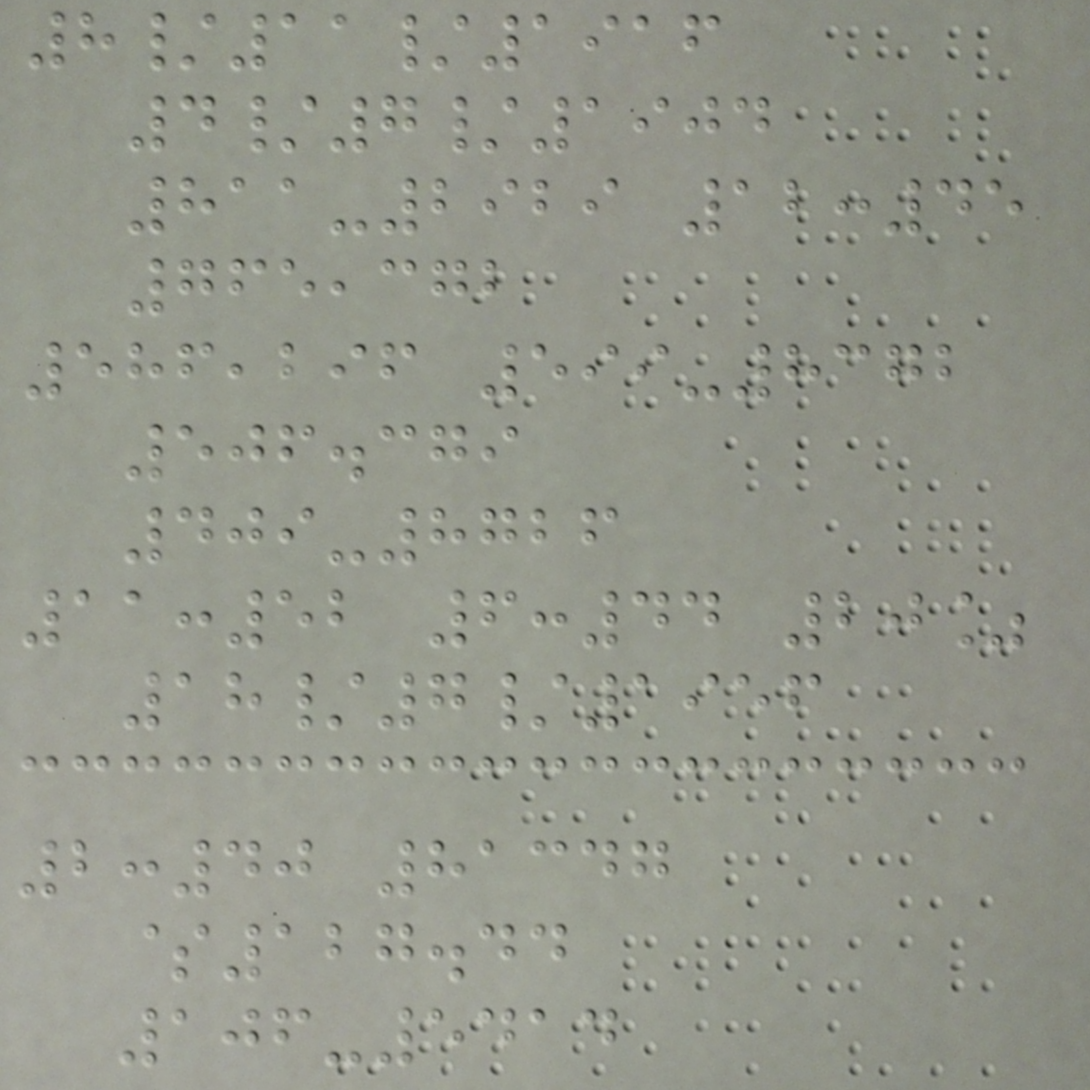8/11/1916
4/7/1904
811-2929 12:45
765,372
586,296 599-8372
506.379
409-8726
11:52 6:44 20%
18/7/1956
2:40 81347
$127.44
106-5414
